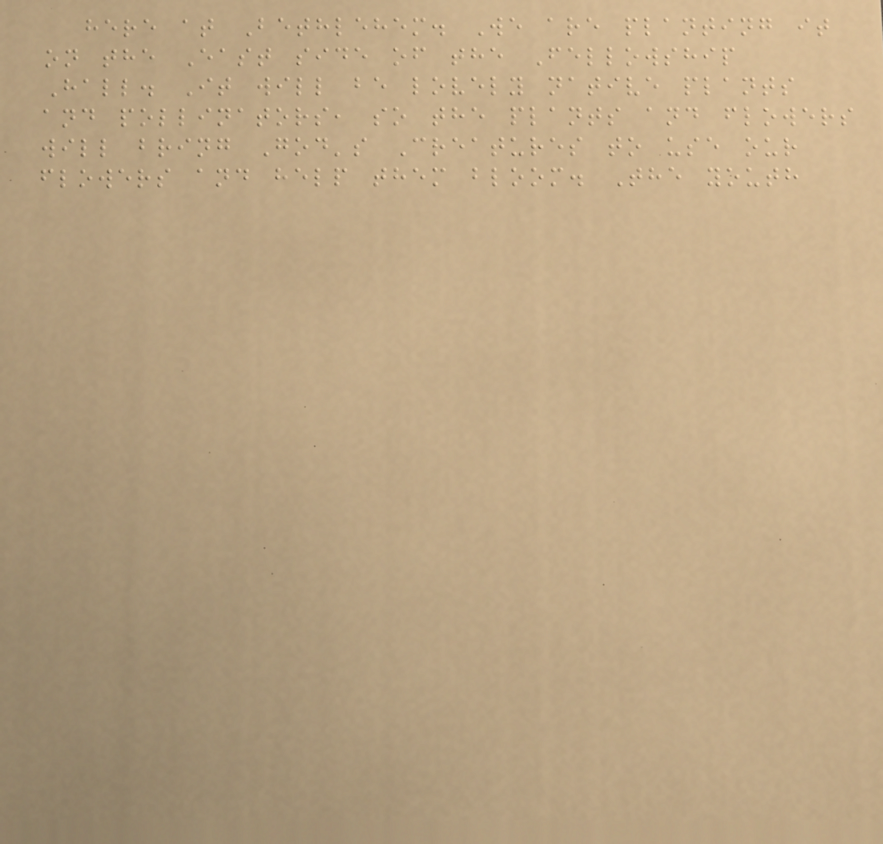here at Bethlehem. We are planting it
on the East side of the Fellowship
Hall. It will be lovely native plants
and pollinators, so the plants and flowers
will bring God's Creatures to use our
flowers and help them bloom. The youth
